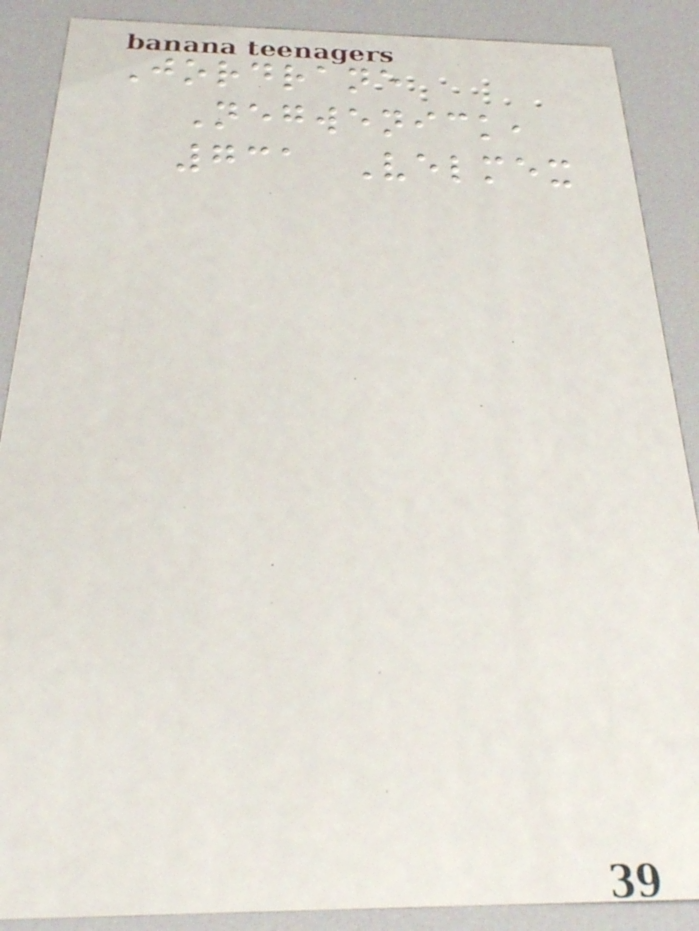Jordrane
Negwenick,
731 Velmex
